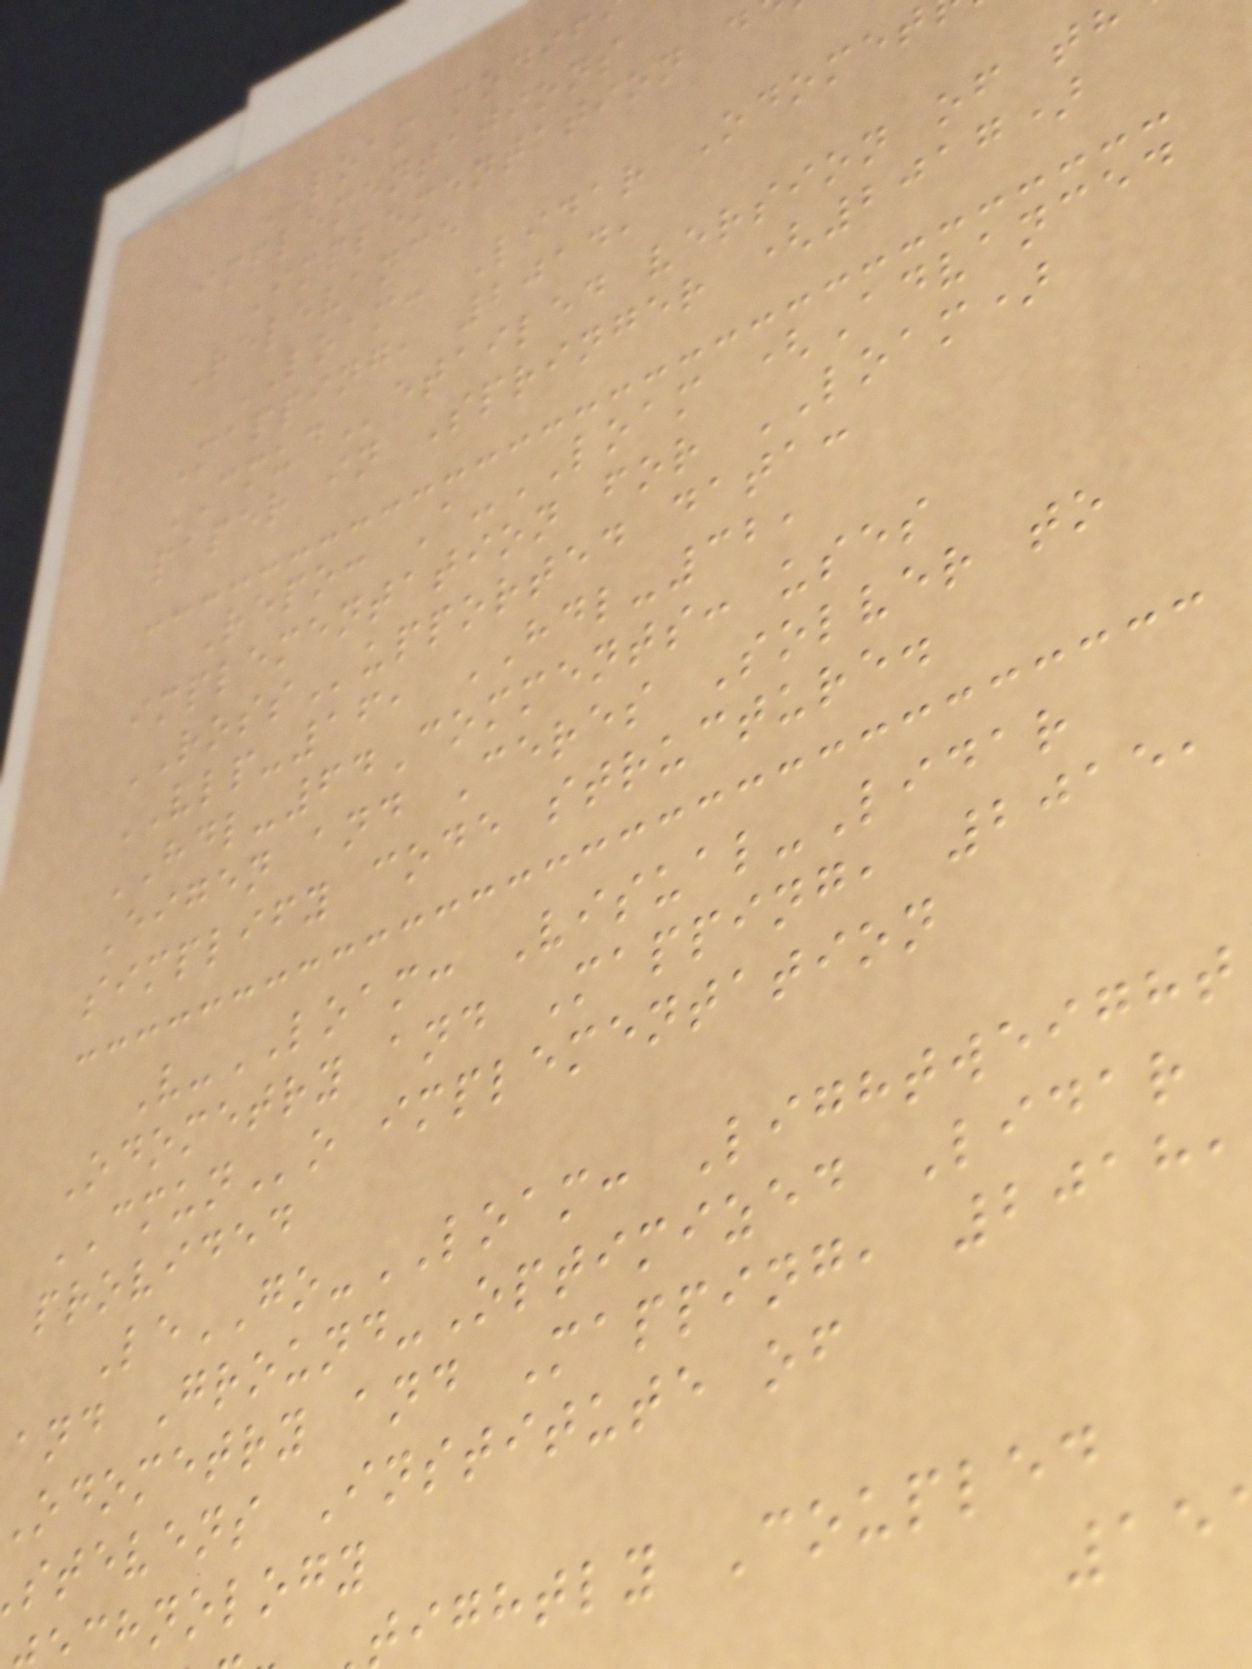LOAM modif
implementations
Implementation d
Relevance
LOAM: Lidar Odomet
Mapping, 2014,
CMUDetailed version of t
paper in Springer (2017)
Repo: A-LOAM (Advanced
implementation for LOAM)
ROSSupported data:
VLP-16, HDL-32,
HDL-64Comments: uses
Eigen and Ceres Solver to
simplify code structure.
V-LOAM: Visual-Lidar
Odometry and Mapping, 2015,
CMUNo implementation
provided
LeGO-LOAM: Lightweight
and Ground-Optimized Lidar
odometry and Mapping, 2018,
stevens Institute of
chnology
tightly Coupled
